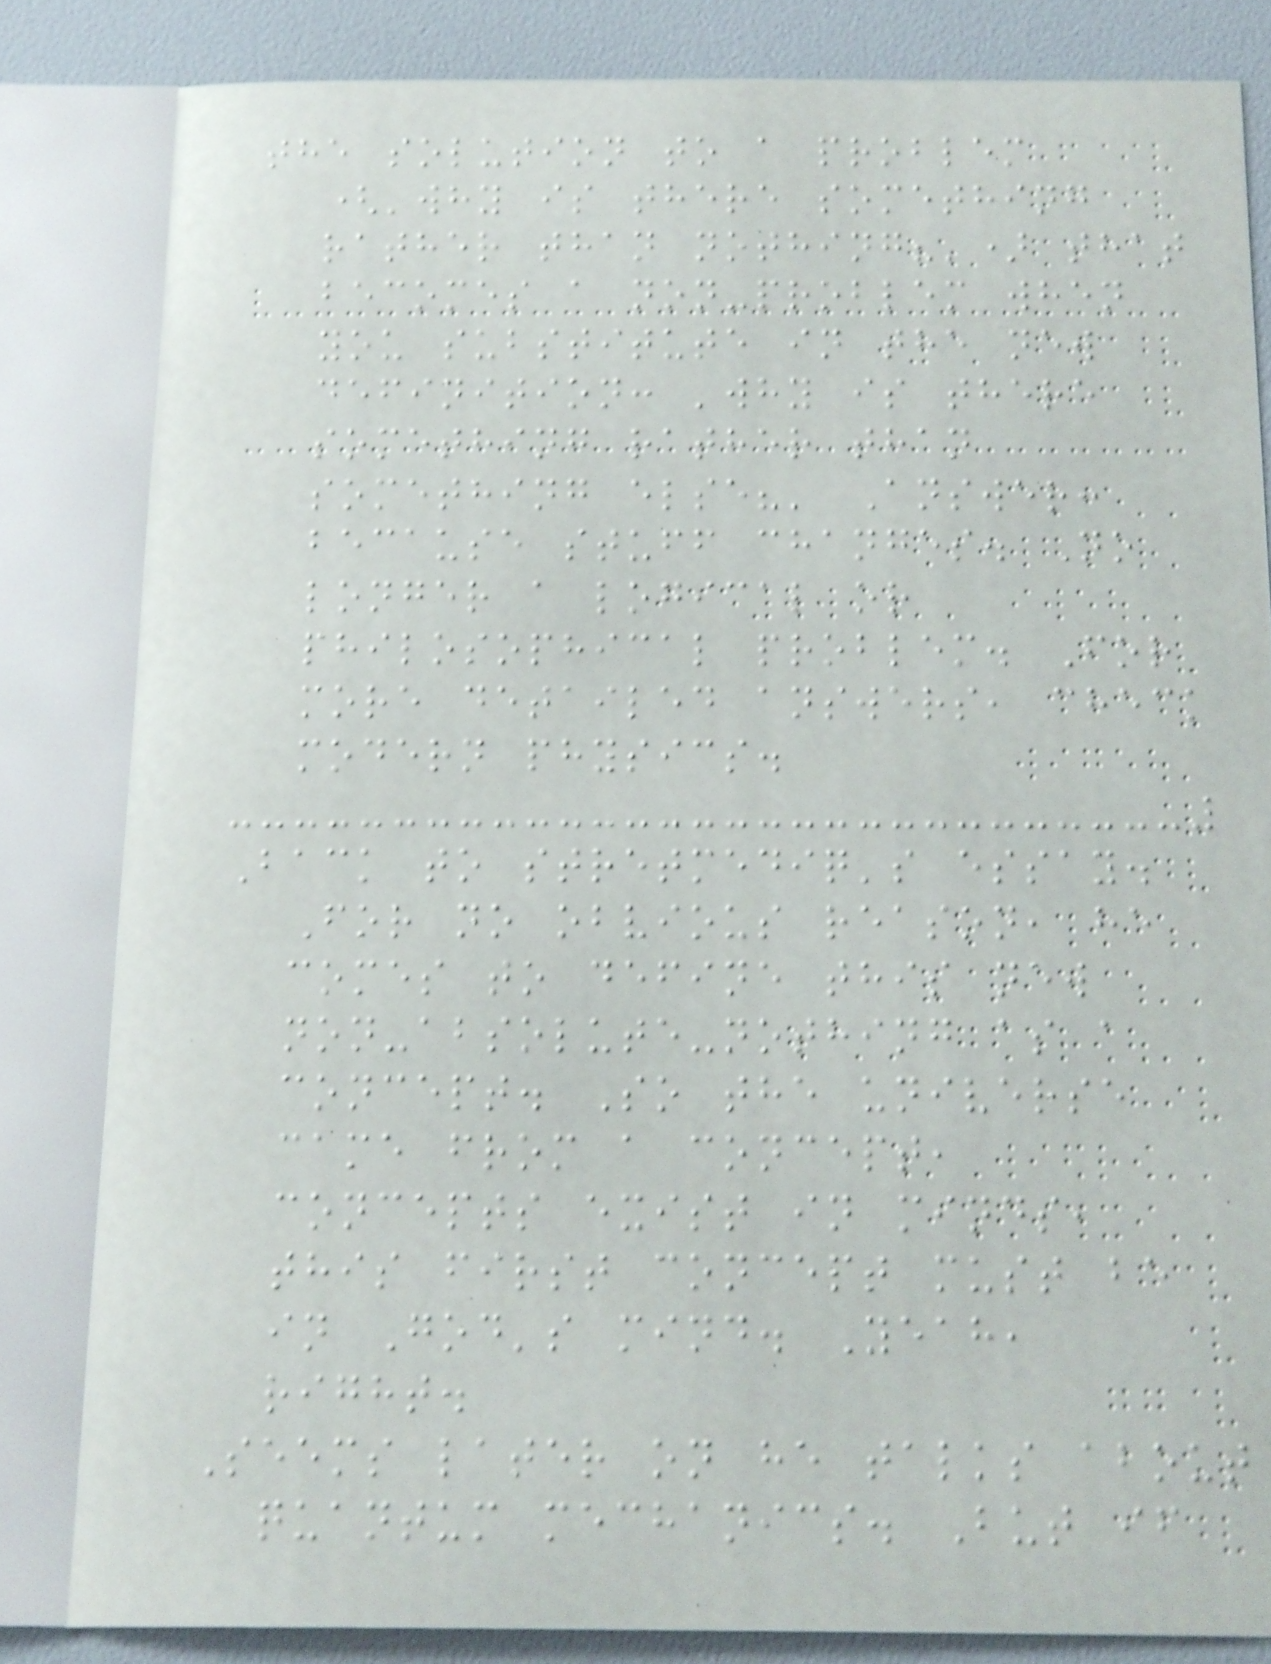the solution to a problem
('why is there something
rather than nothing?') that
becomes a non-problem when
you substitute in the new
definition: 'why is there
something rather than
something else?' Answer:
because stuff changes. No
longer a logical or
philosophical problem. For
more detailed answers, check
modern physics.
Back to stretmediq's essay.
For no obvious reason, he
comes to define this new
non-absolute-nothing as a
concept. So the universe
came from a concept,
concepts exist in minds,
this first concept must be
in God's mind. Yeah,
right.
Seems later on he talks about
quantum mechanics. But if
